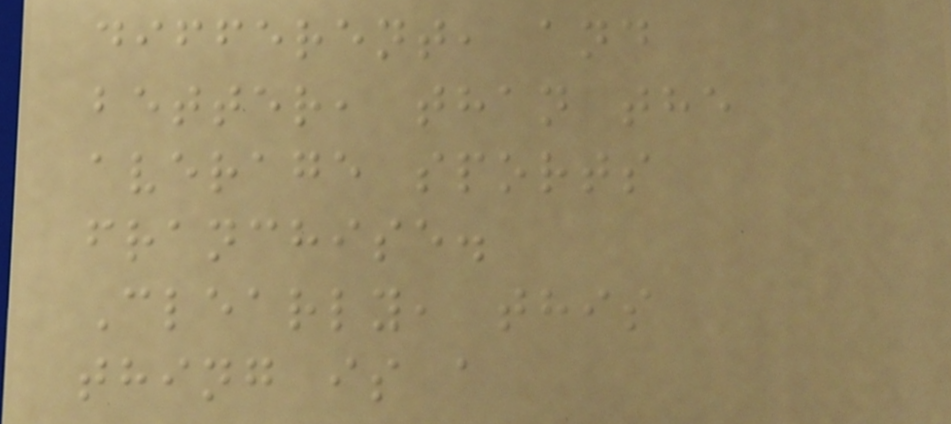different, and
better, than the
average sports
franchise.
Clearly, this
thing is a
